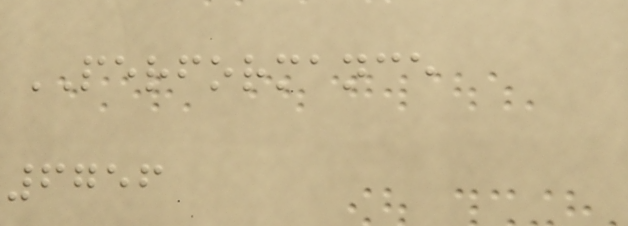PERFORMANCE
6756
